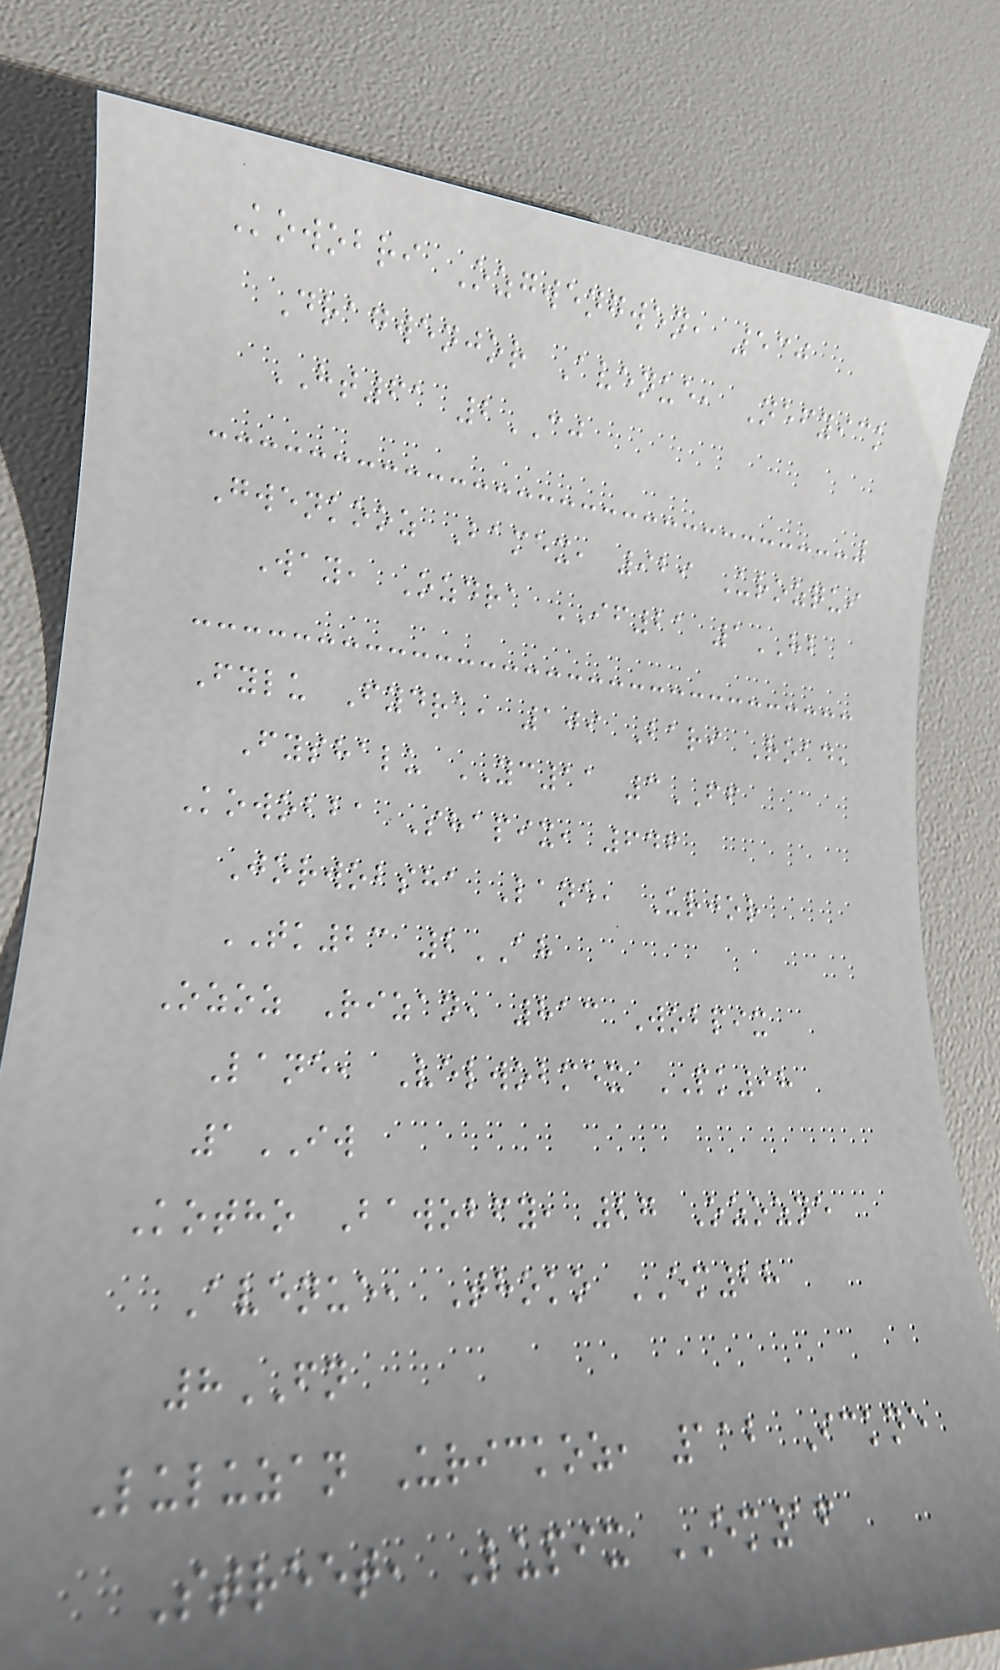Kowobri Ozgwengwen, 530
Dragwenjor Avenue, Nefyick
HT61 2CJ
Gwenkooz Bamex, 929 Urozqui
Way, Ozdra IF21 1HB
Fylu Fydra, 109 Bari Road,
Fyshalu YC11 3FF
Kowobba Shapix, 646
Jorwobsha Lane, Urjor
TK23 2AH
Ozoz Rizan, 813 Wobpix
Lane, Velwobmex PK98
1IW
Kotho Bawobfy, 27 Ozozne
Avenue, Thoko EM28
8FN
Luluzan Urickoz, 112 Ickne
Street, Lupix EM16
